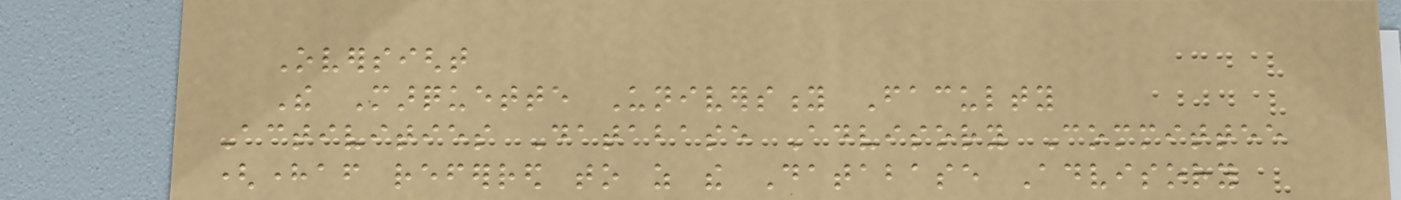Oversight
The Marquette University Faculty
Activities Database Advisory Committee
(hereafter referred to as the Database Advisory
